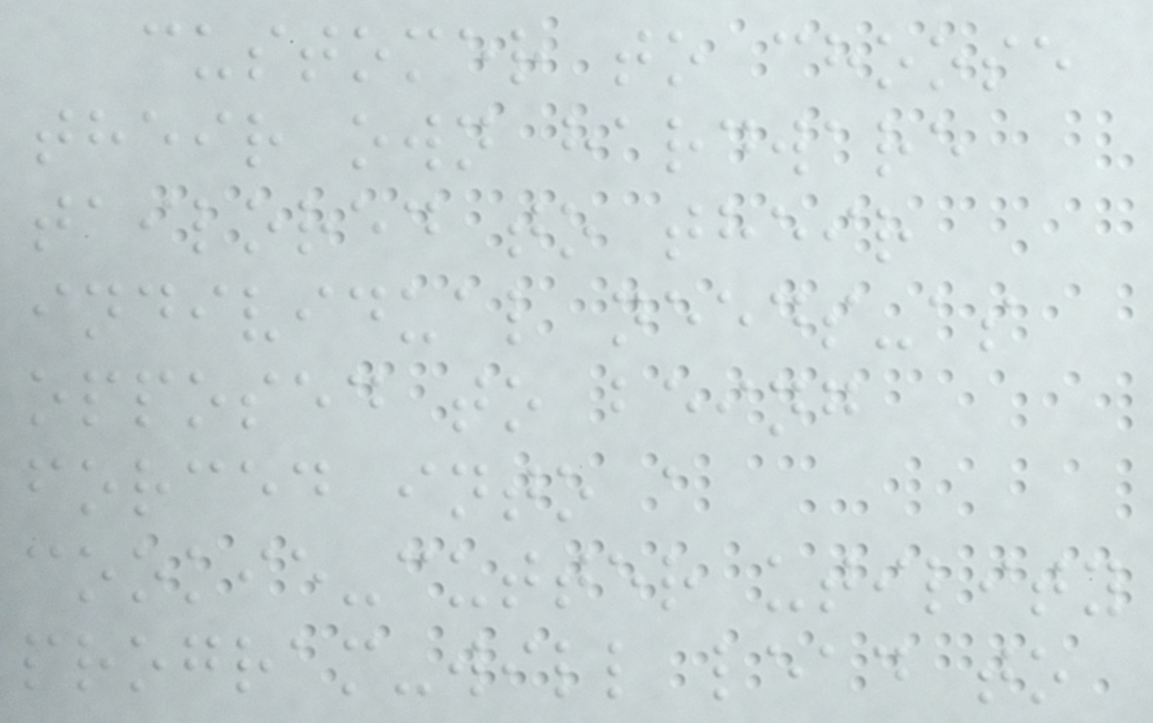customer to choose
their own hardware
tailored to their
individual needs-as
opposed to being
forced into a
cookie-cutter utility
program-will lead to
